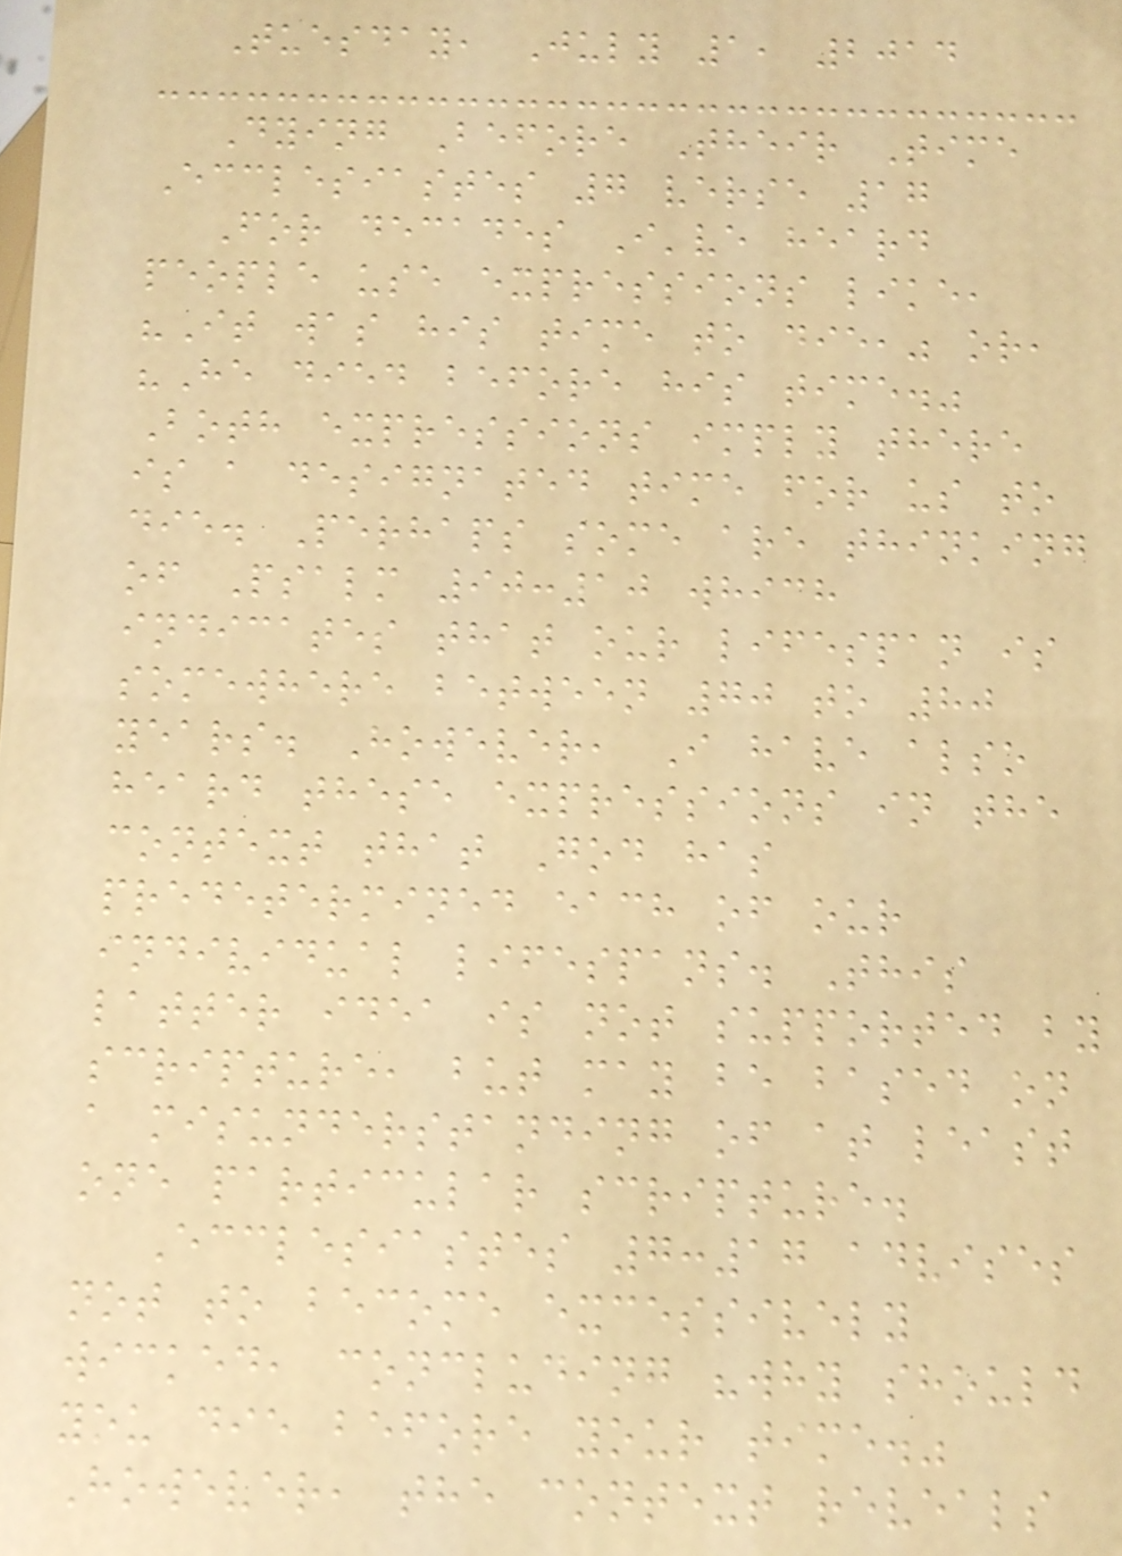Tuesday, July 1, 2014
Dying Before Their Time
Ecclesiastes 7 verse 17
For decades I've heard
people use expressions like,
"It was his time to die," or,
"He died before his time."
Both expressions imply there
is a designated time for us to
die. Perhaps some are thinking
of Psalm 90:10 which
indicates that our lifespan is
somewhere between 70 to 80
years. However, I have also
heard these expressions in the
context that God has
predetermined each of our
individual lifespans. This
latter idea is not supported by
scripture, but may be based on
a misunderstanding of at least
one particular scripture.
Ecclesiastes 7:17 advises
not to become excessively
wicked, concluding "why should
you die before your time."
However, the context reveals
